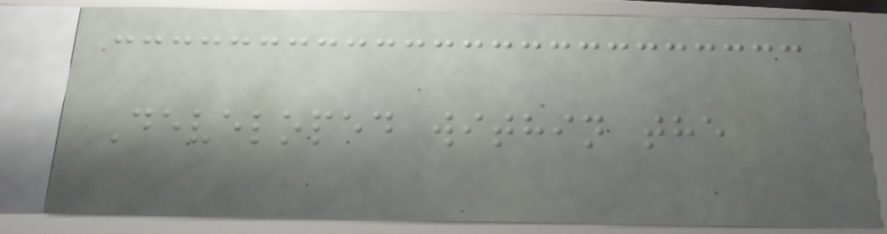Developed within the
